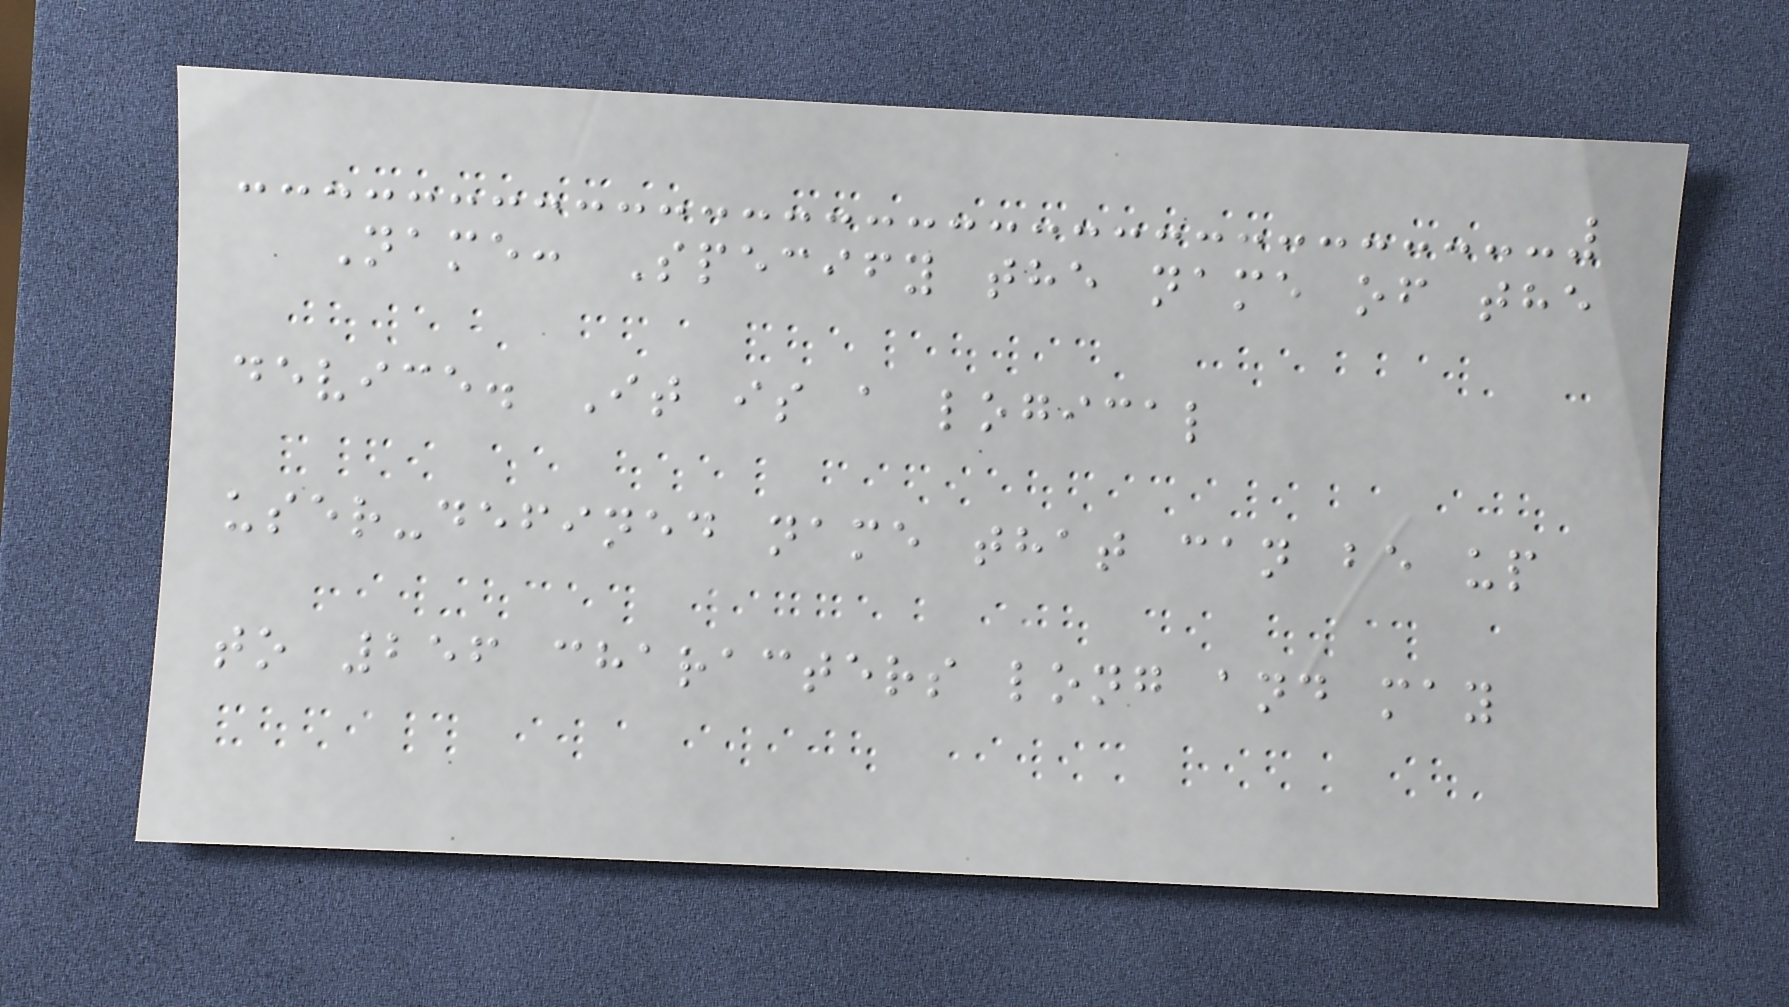Name: Specify the name of the
device. It is a logical
user-defined name that can be up
to 256 characters long and may
